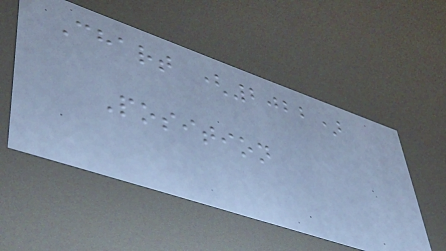Chart (2022)
Position
